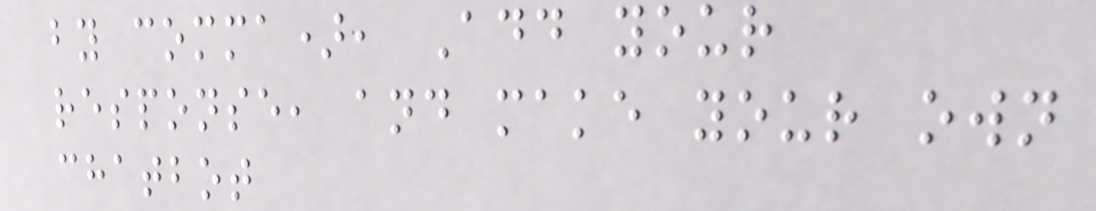by comma), Add your
response, and make your own
chatbot
